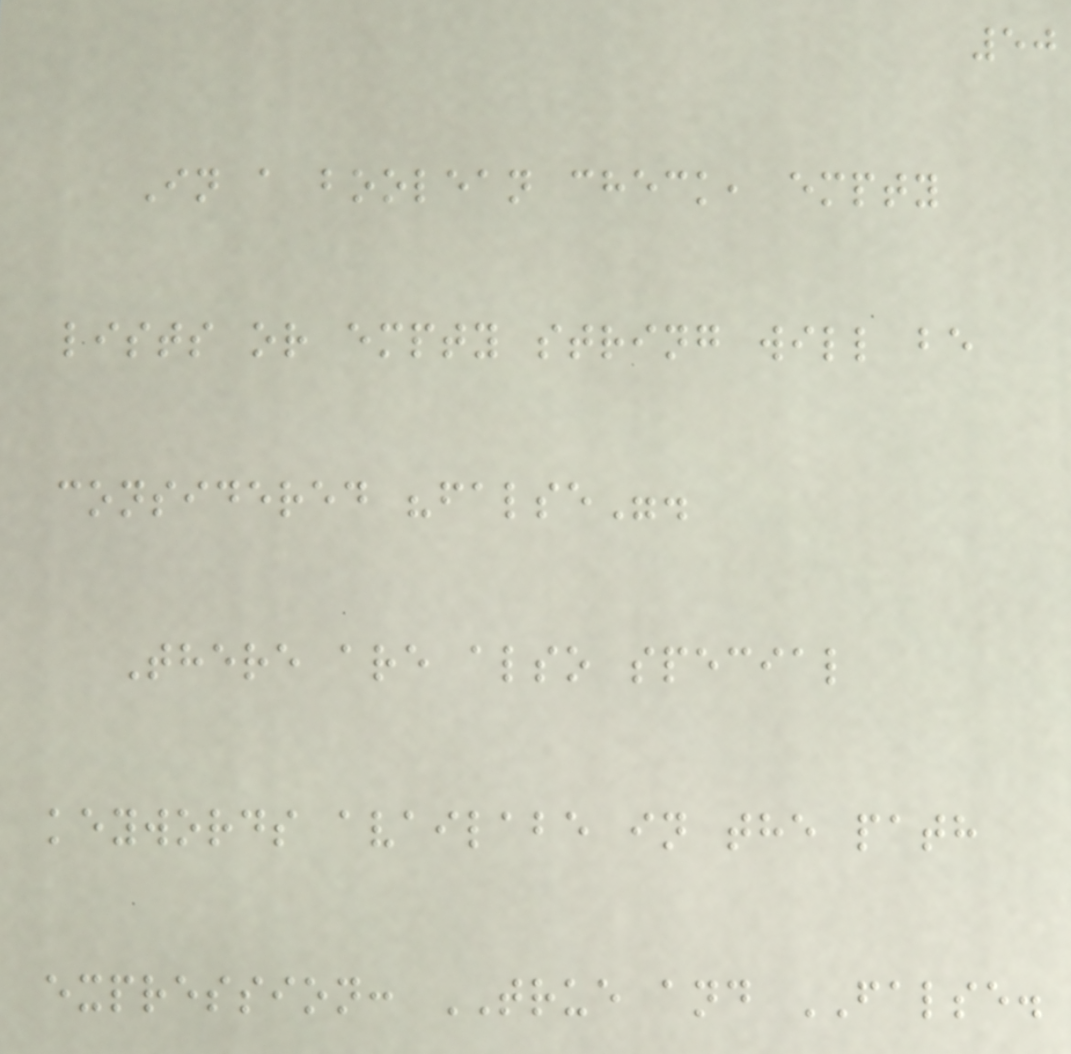50
In a boolean check, empty
lists or empty string will be
considered "false".
There are also special
keywords availabe in the path
expression: TRUE and FALSE.
